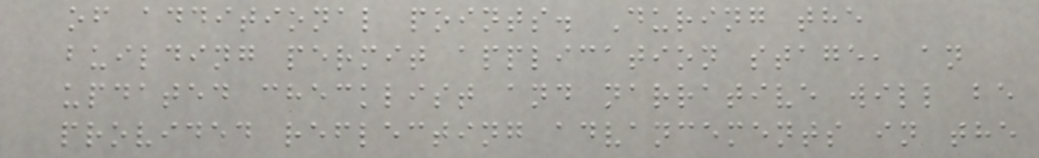of additional points. During the
building permit application stage, an
updated checklist and narrative will be
provided reflecting advancements in the
